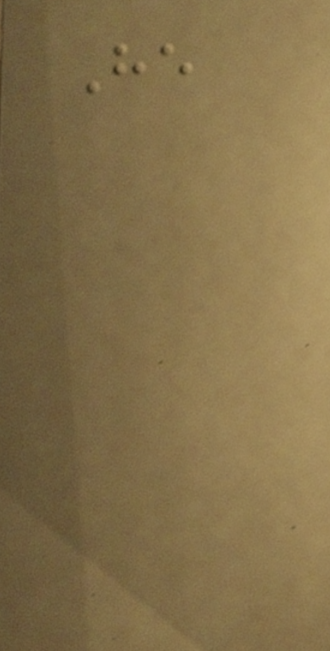He
